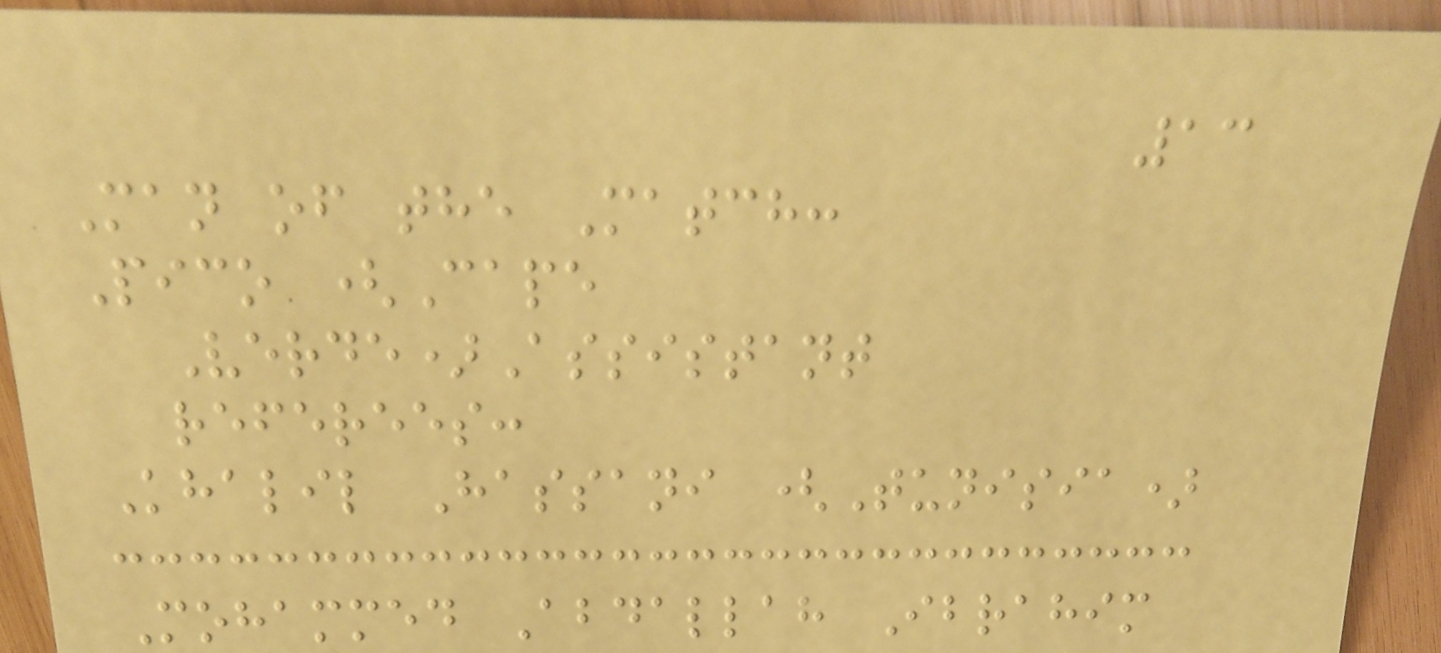13
Man of the Match:
Pico (Cape
Verde)Assistant
referees:
Khalil Hassani (Tunisia)
Mohammed Abdallah Ibrahim
